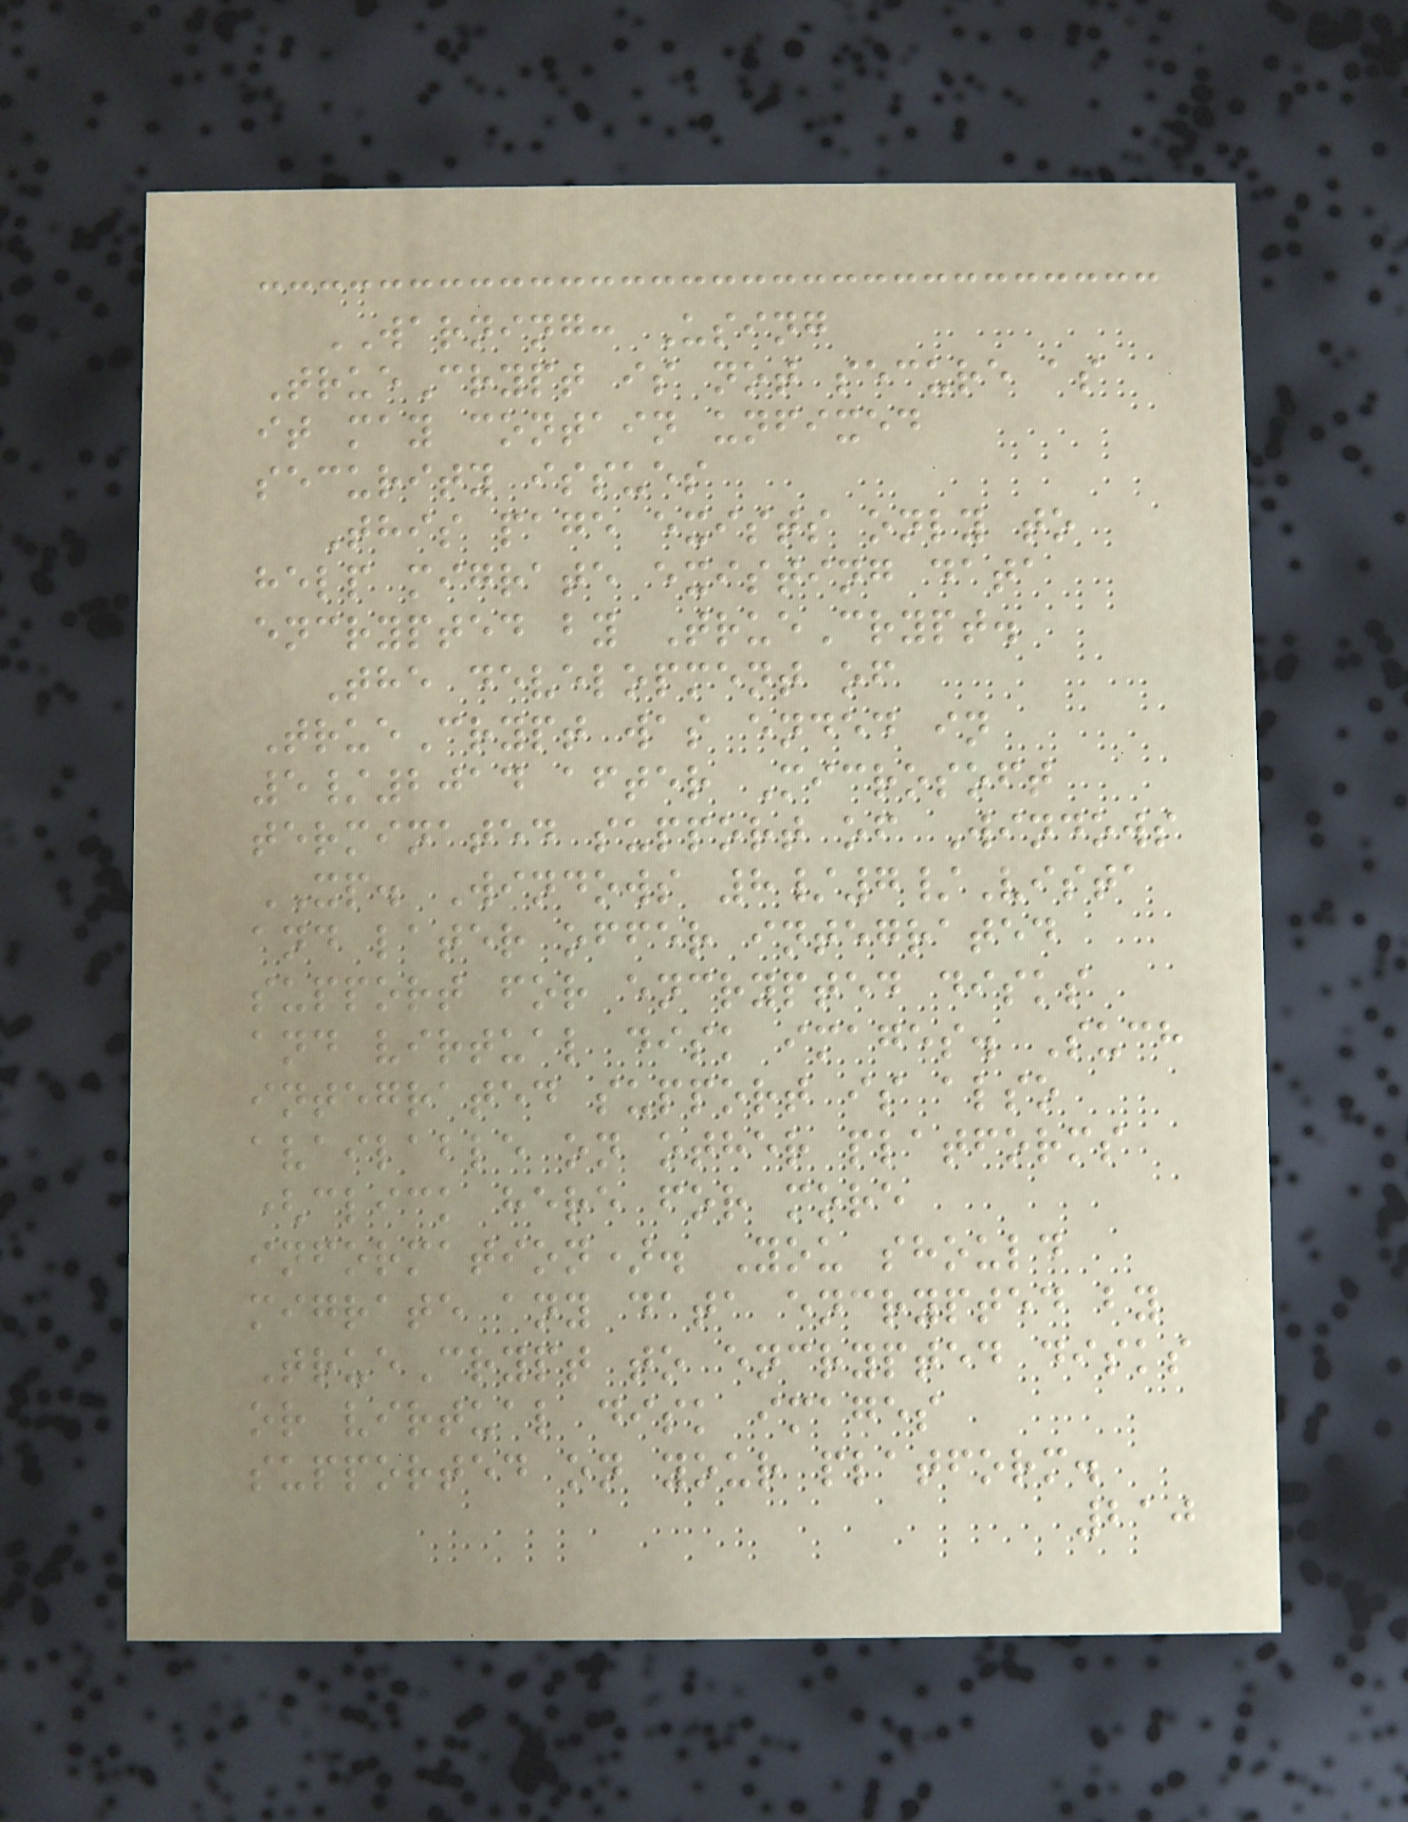WARNING: Using
TrueCrypt is not secure as
it may contain unfixed
security issues
This page exists only to
help migrate existing data
encrypted by TrueCrypt.
The development of
TrueCrypt was ended in
5/2014 after Microsoft
terminated support of Windows
XP. Windows 8/7/Vista
and later offer integrated
support for encrypted disks
and virtual disk images. Such
integrated support is also
available on other platforms
(click here for more
information). You should
migrate any data encrypted by
TrueCrypt to encrypted disks
or virtual disk images
supported on your platform.
210
